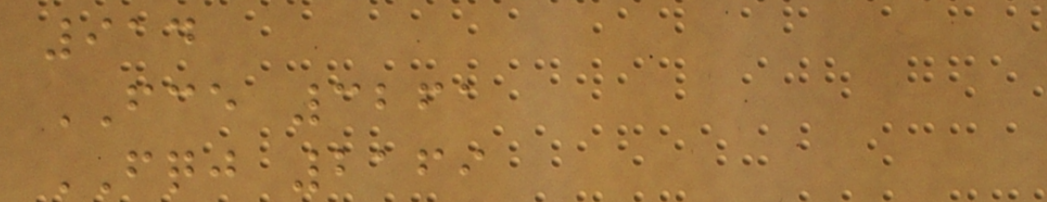914
FCE 3261
FQJ 2169
